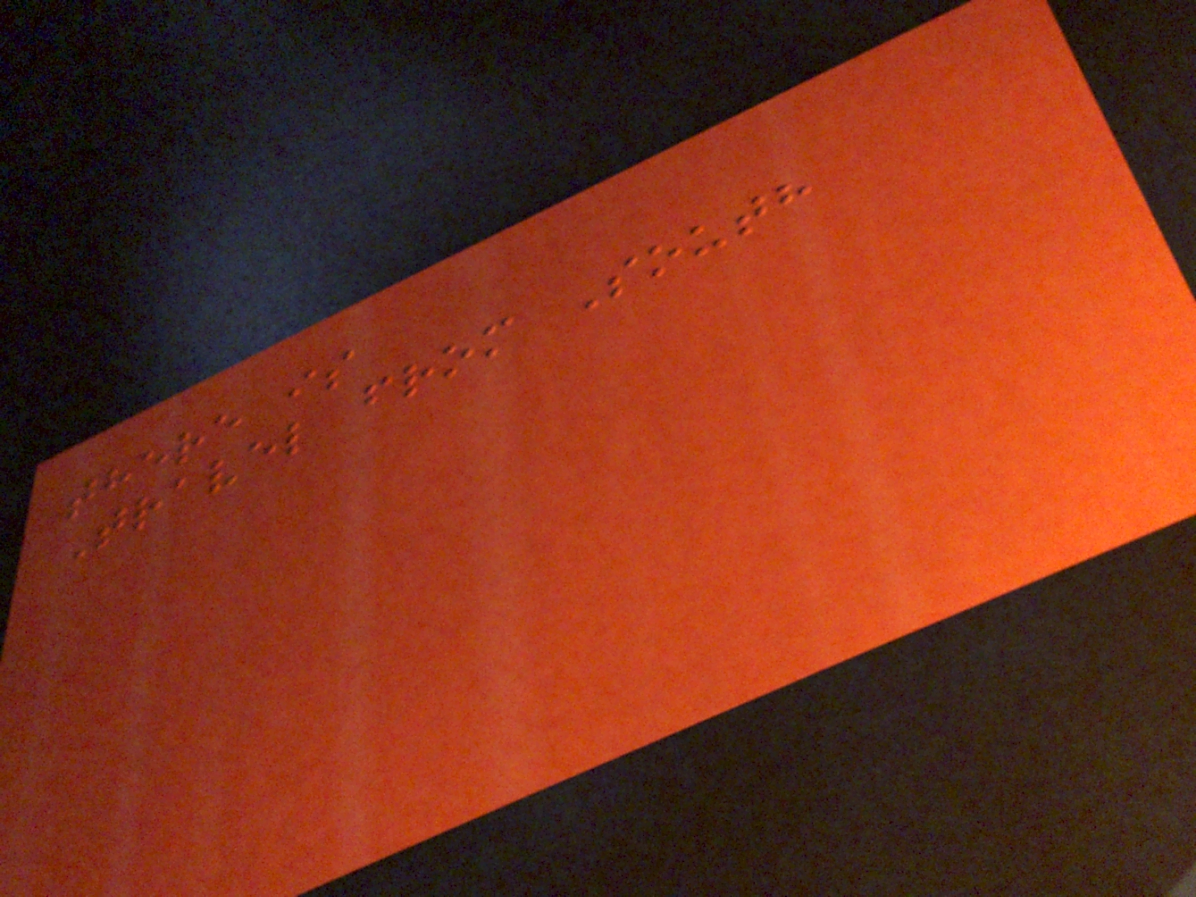there is
Travel from South
